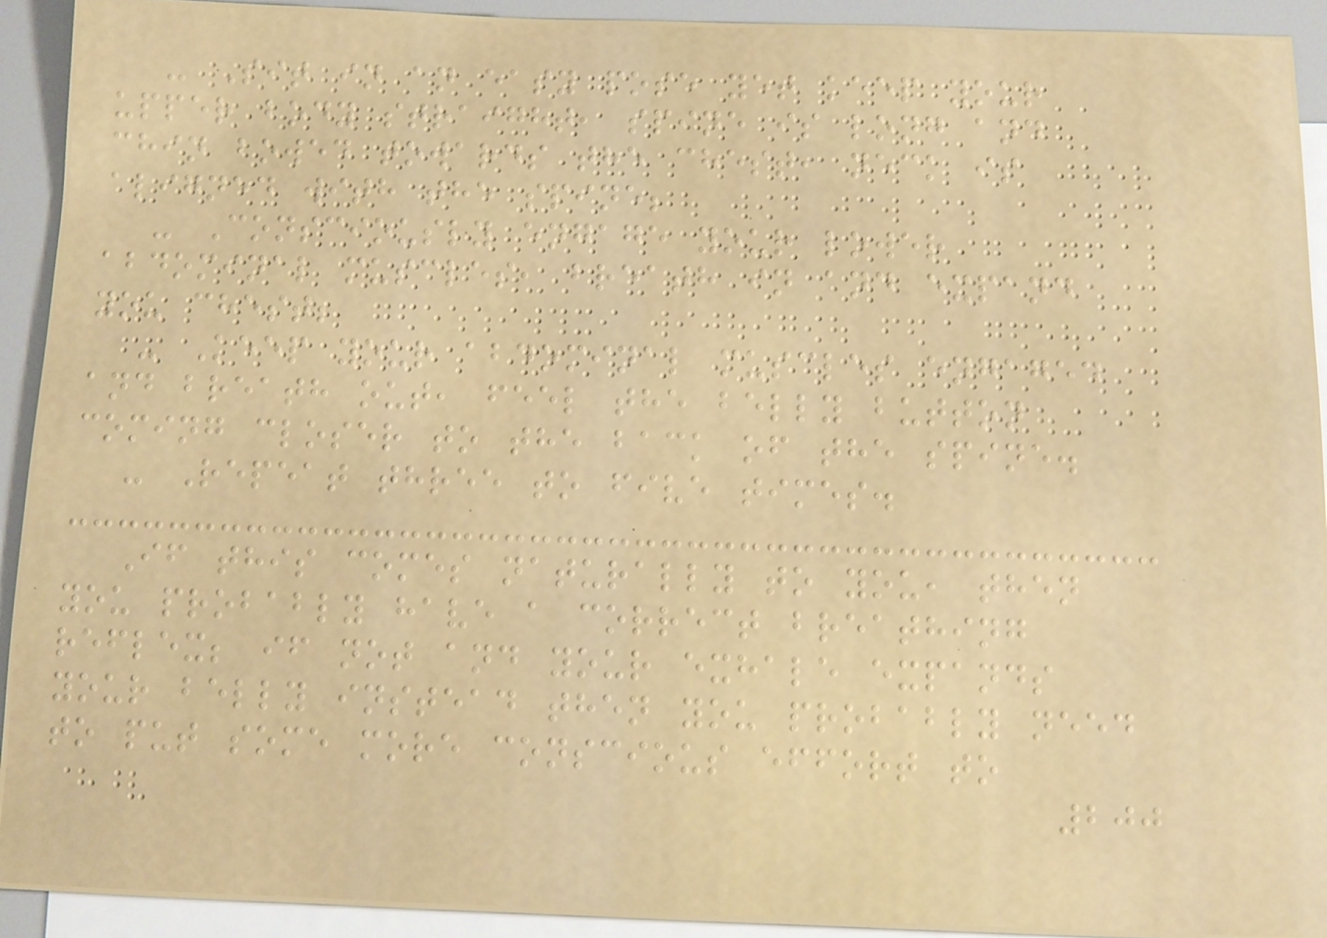- Sit in an easy pose yet keep your
upper body straight, spine is long and
chin bowed towards the chest, neck is
aligned with the spine;
- Consciously engage your lower
abdominal muscles, breath in and expand
you chest;
- Keep your abdominal muscles engaged
and breath out, feel the belly button
coming closer to the back of the spine.
- Repeat three to five times.
If this comes naturally to you, then
you probably have a correct breathing
reflex; if not and your exhale expands
your belly instead then you probably need
to put some more conscious effort to
200
